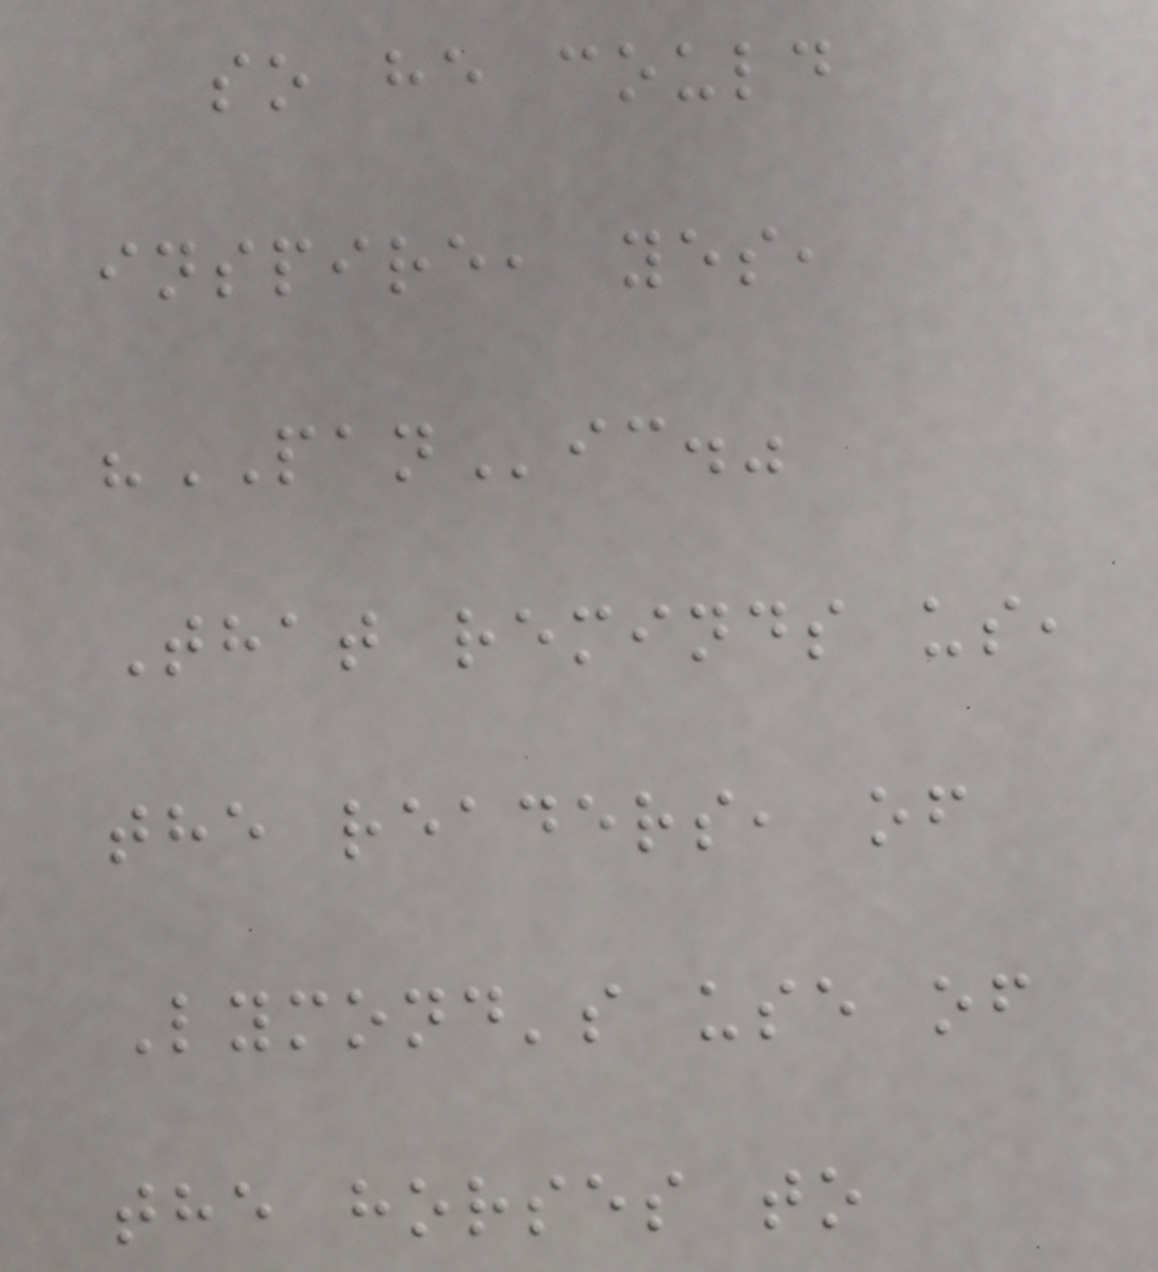so he could
inspire, yes,
"PANic."
That reminds us,
the readers, of
Lymond's use of
the horses to
